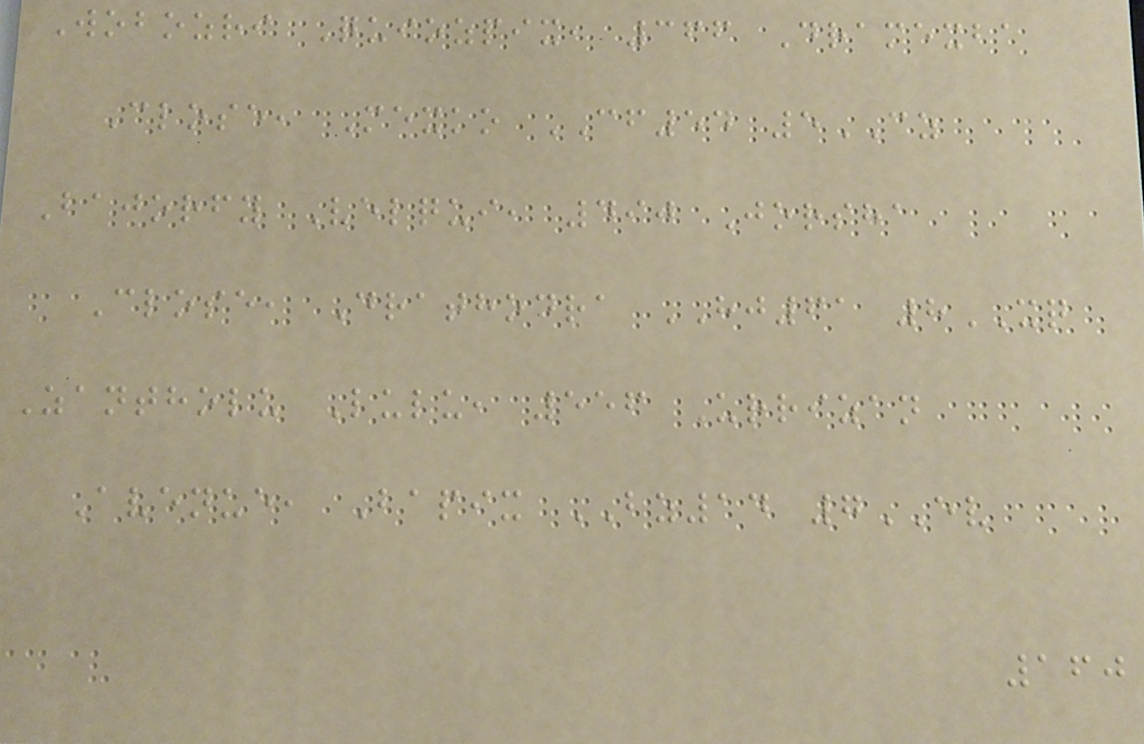Wobozri Quiozpix, 366 Dramexba
Close, Mexko CF54 5CZ
Bajorfy Velqui, 490 Jorsha
Close, Drathodra HJ61 8XQ
Zantholu Lulu, 556 Urrizan
Avenue, Bapix BZ14 7EV
160
